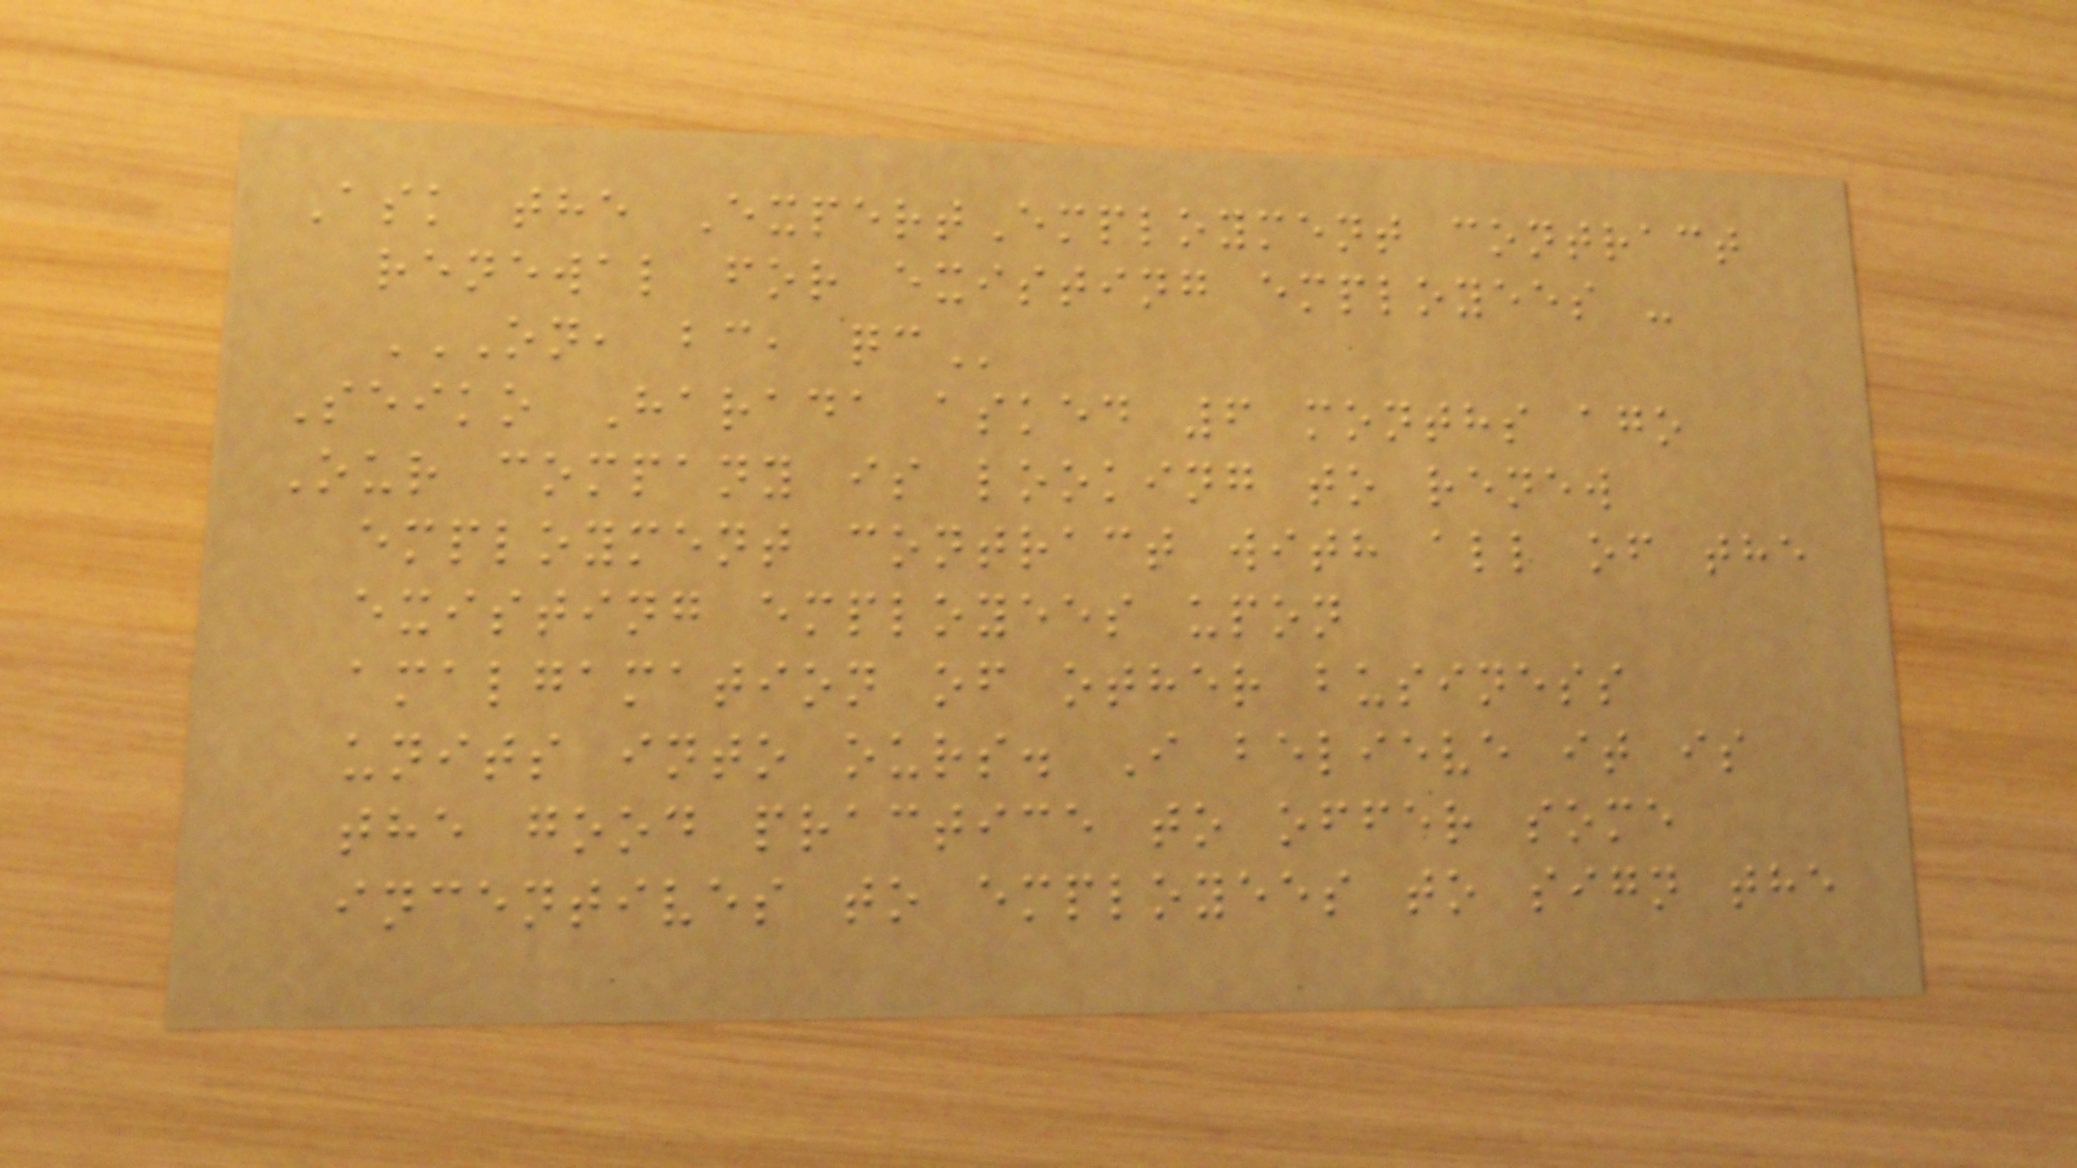Ask the ExpertEmployment contract
renewal for existing employees -
ON, BC, QC
Seiko Harada asked 6 months ago
Our company is looking to renew
employment contract with all of the
existing employees upon
amalgamation of other business
units into ours. I believe it is
the good practice to offer some
incentives to employees to sign the
